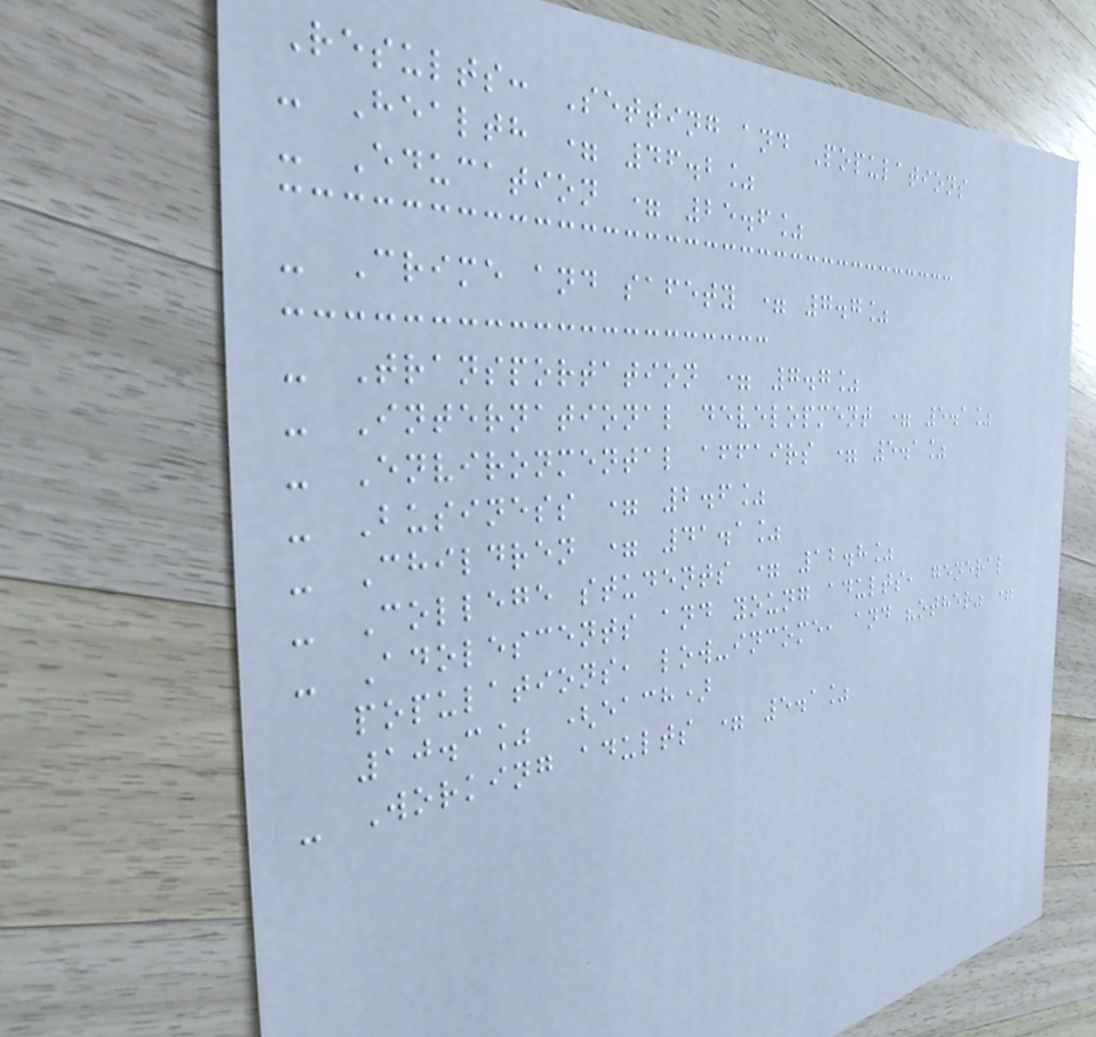Results: Setting and Populations
- Health = 46.2%
- Education = 25.6%
- Crime and safety = 7.7%
- Transportation = 7.7%
- International development = 5.1%
- Environmental affairs = 5.1%
- Business = 2.6%
- Children = 41.1%
- College students = 12.8%
- Adolescents and young adults, general
populations, low-income, and "other" =
10.3% (each)
- Working adults = 5.1%
